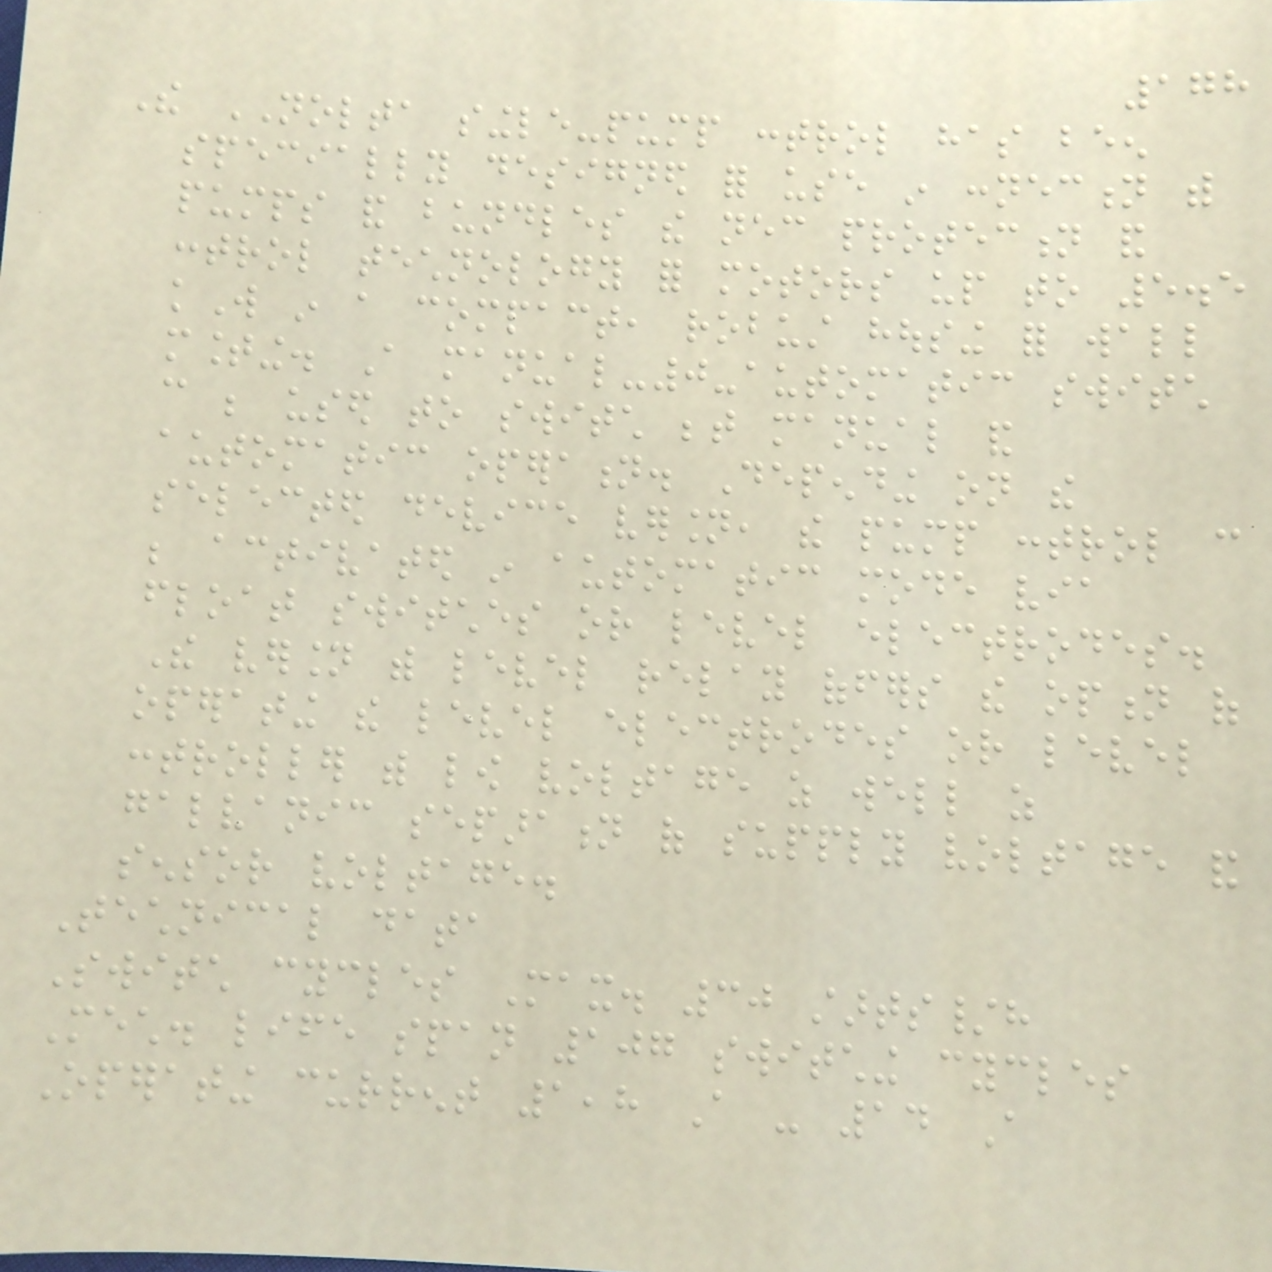178
The NOLTA single-pump control has been
specially designed for use in connection with
pumps and bundles the necessary protection and
control technology for motors up to 5.5
kW in a compact, robust housing for wall
mounting. A manual-0-automatic switch
can be used to switch between manual and
automatic operation. Depending on the
selected device version, the pump control can
be activated in automatic mode via
float switches or level electrodes.
The version with level relay offers the option of
operating the level electrodes or level
controller with low voltage as well as
galvanic separation of supply voltage and
sensor voltage.
Technical data
Switch cycles Max. 30 starts/h
Mech. life span 107 switching cycles
Operating current 1,8 A - 14 A
